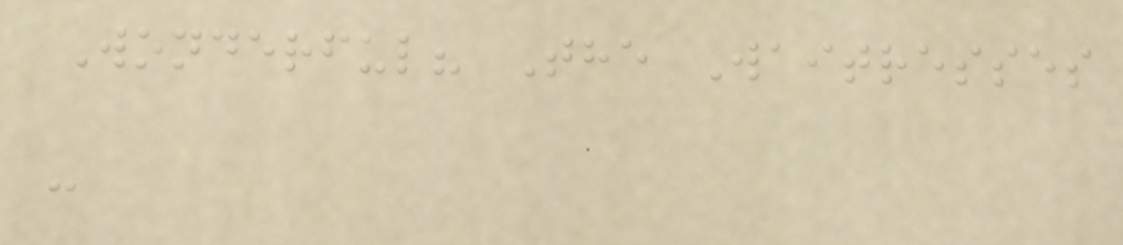Wonderful? The Waitresses
-
